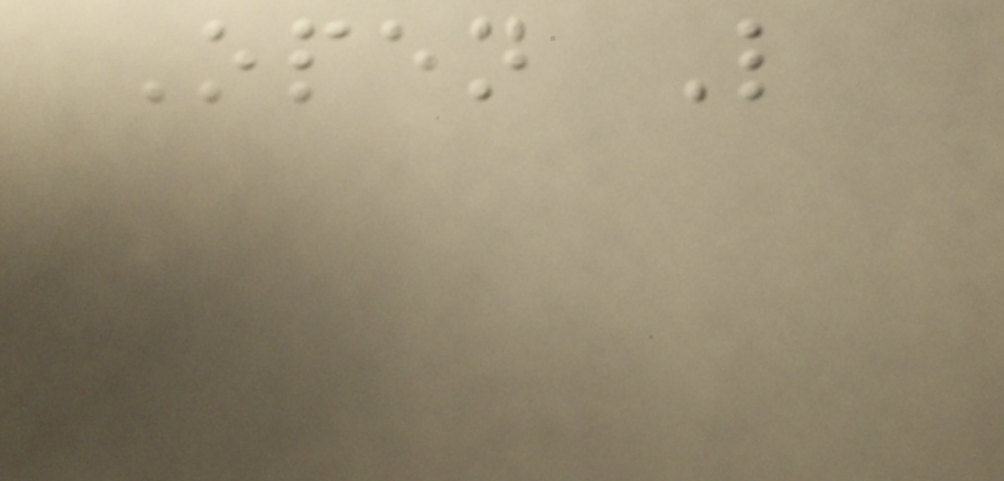Open L
